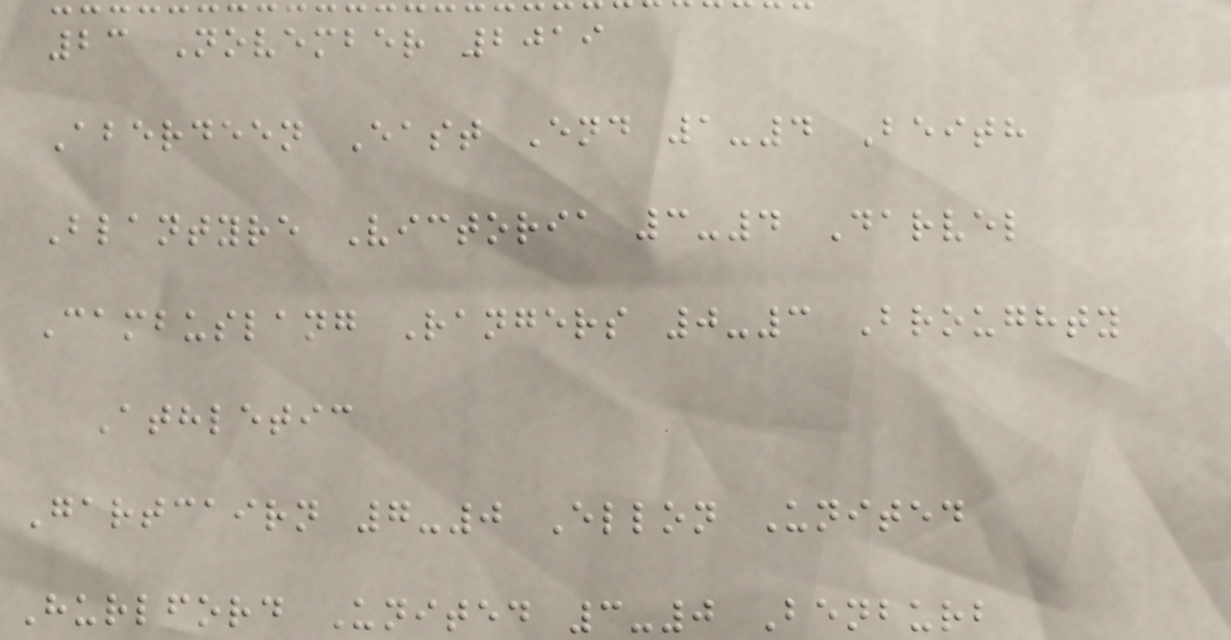23 November 2019
Aberdeen East End 1-4 Beith
Blantyre Victoria 3-4 Darvel
Cambuslang Rangers 0-3 Broughty
Athletic
Gartcairn 7-0 Ellon United
Hurlford United 3-0 Benburb
